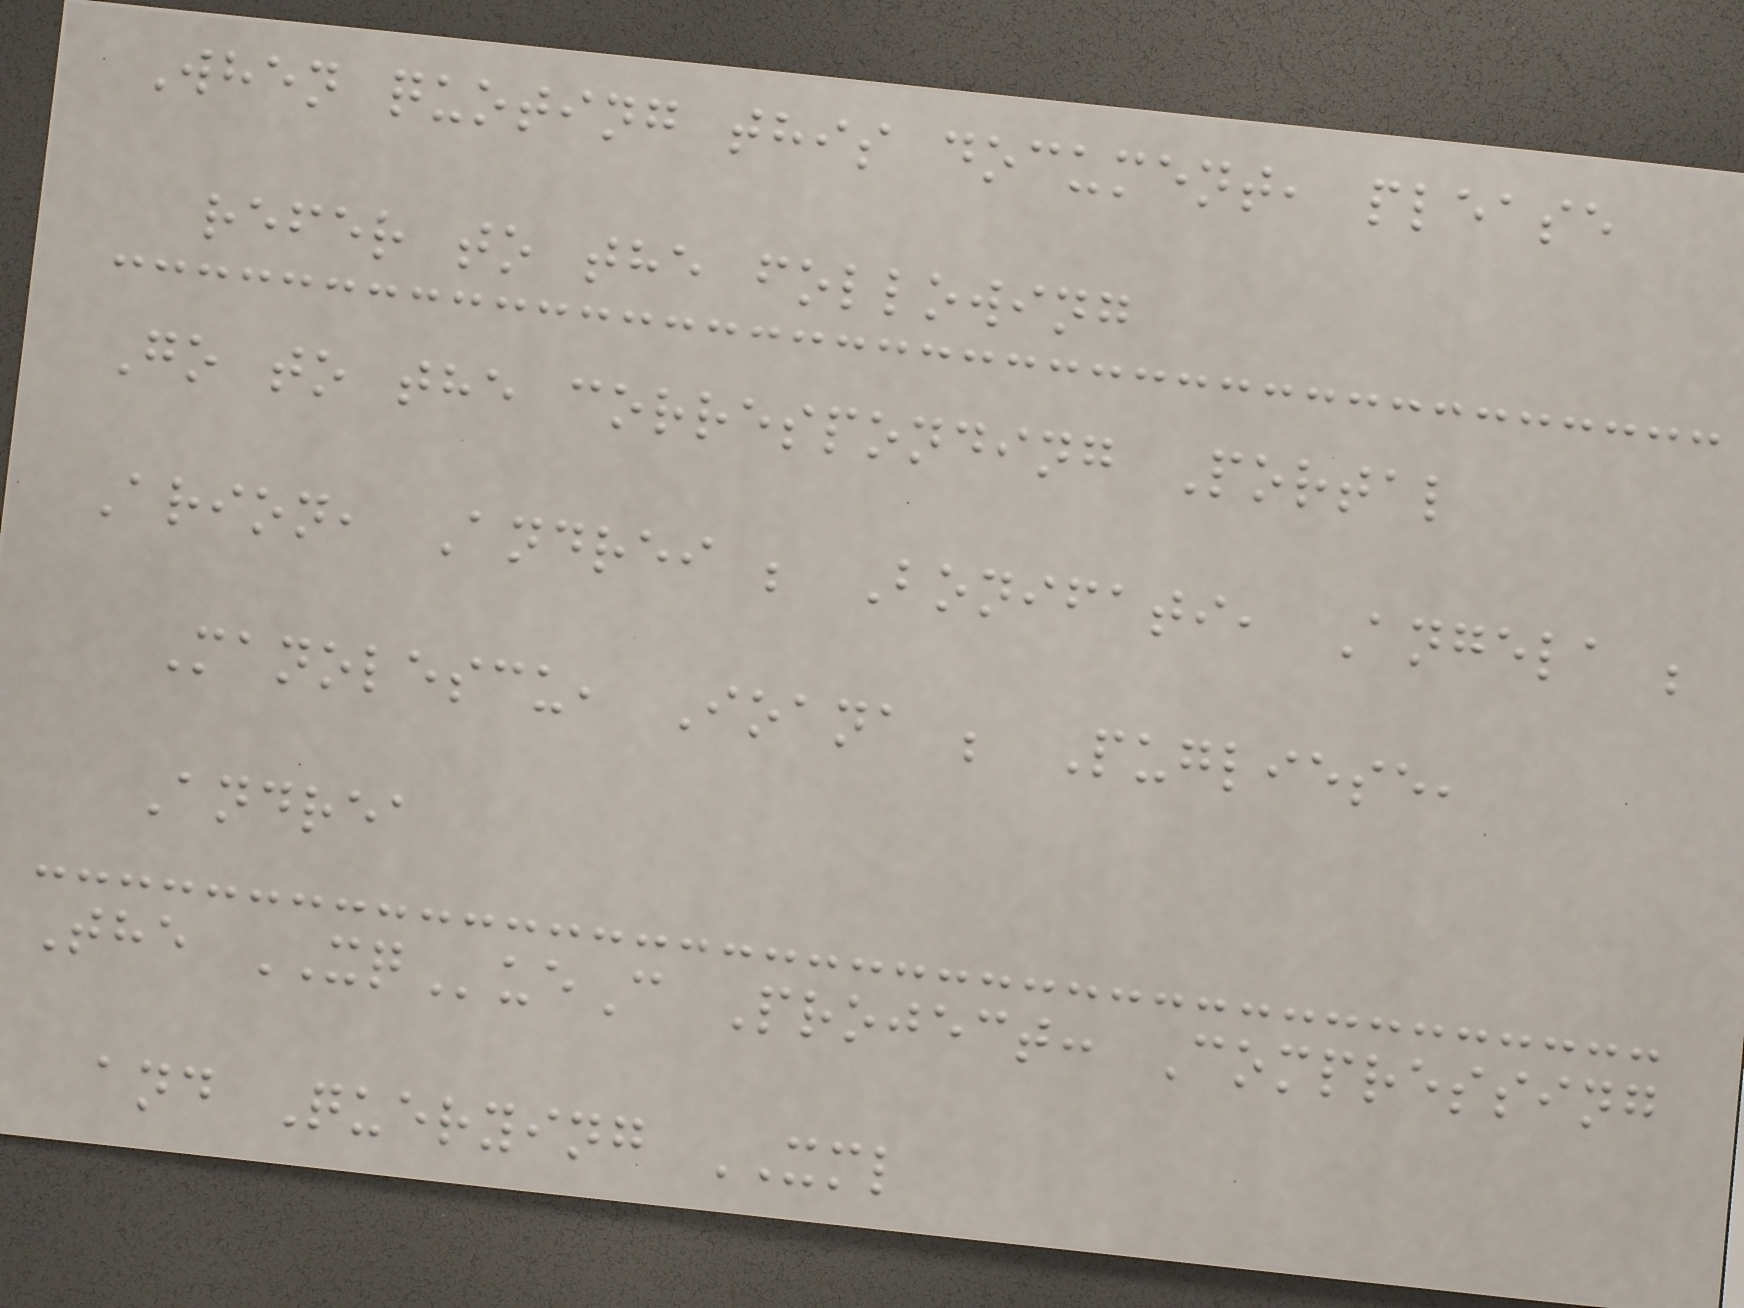When quoting this document, please
refer to the following
Go to the corresponding Portal
Arion, Andrei ; Bonifati, Angela ;
Manolescu, Ioana ; Pugliese,
Andrea
The XQueC Project: Compressing
and Querying XML
